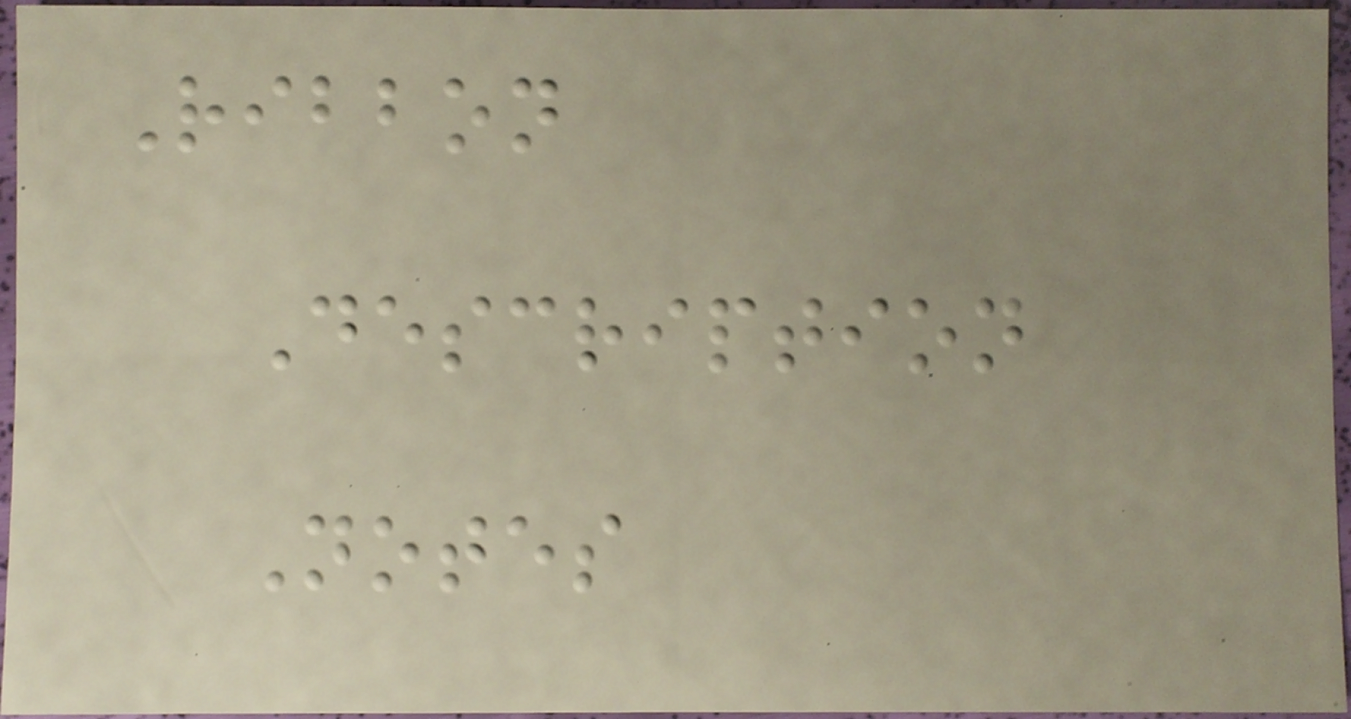Ribbon
Description
Notes
